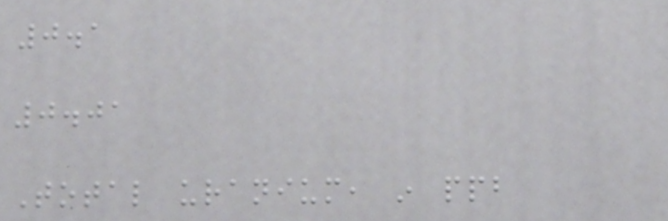0.1
0.01
Total uranium, in ppb
